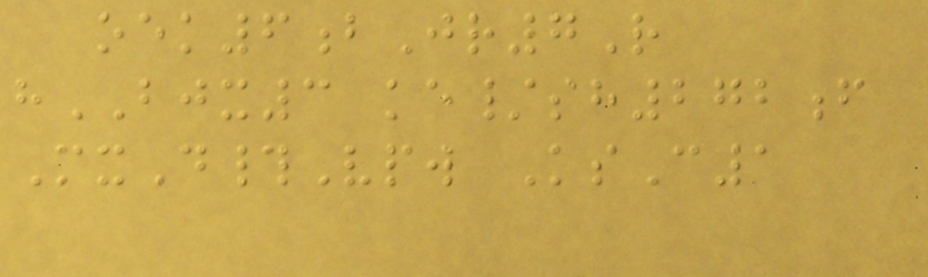oek6bJr7R
hBJX3 ke/sh272f
MxD#Vpw KsC1
